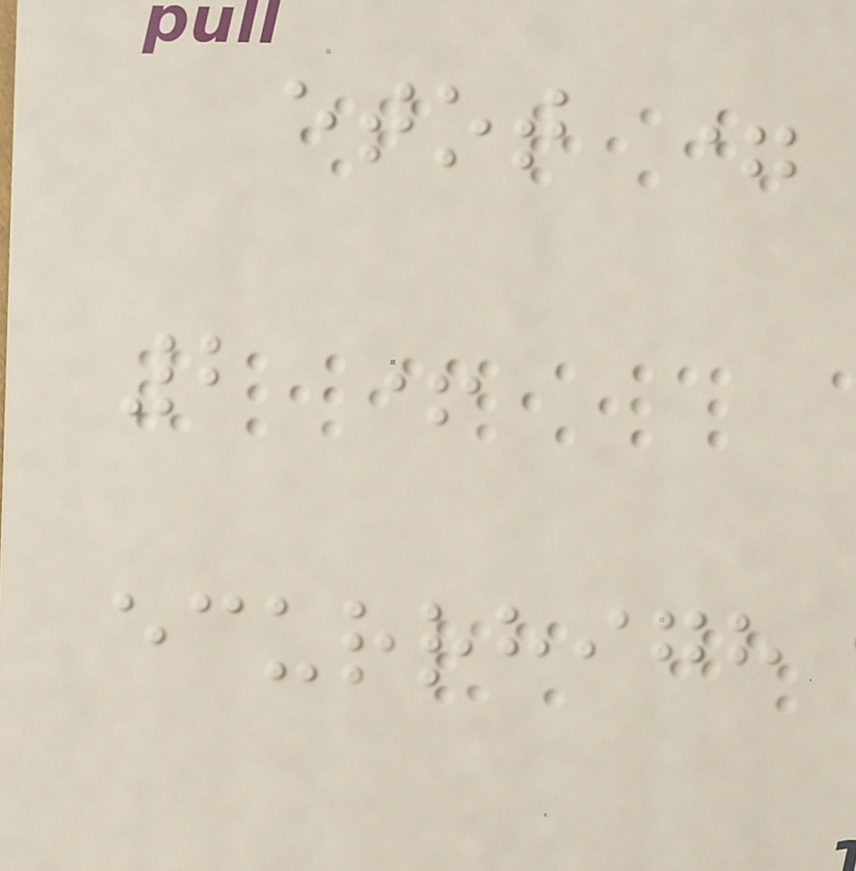etot =
2 +
ecurrhigh
